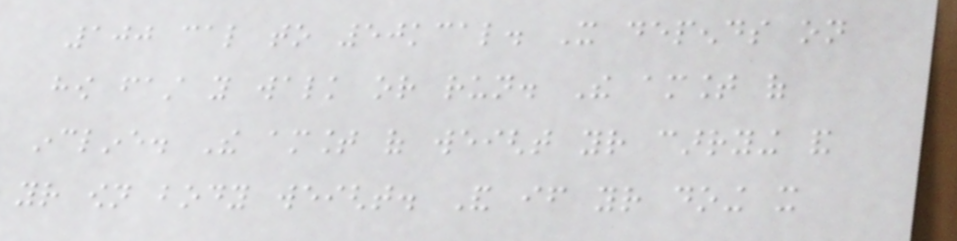100 cal to 50kcal. It depends on
how fast you walk or run. The amount of
incline. The amount of weight your carrying and
your own body weight. And if your doing it
